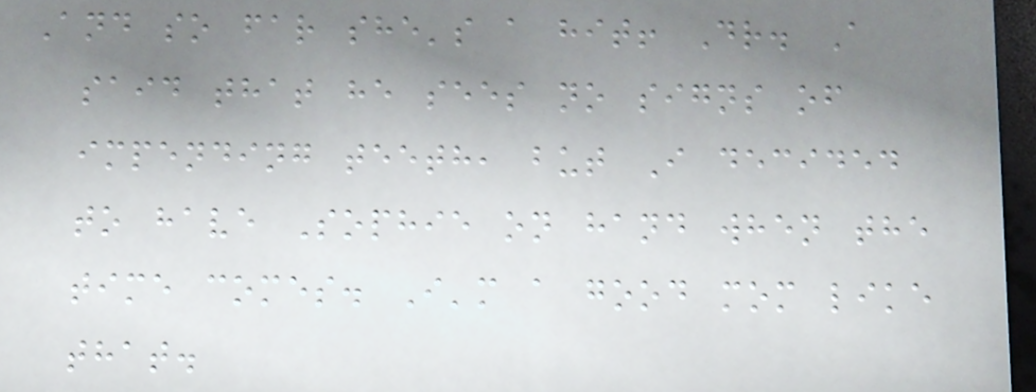And so far she's a hit! Dr. A
said that he sees no signs of
impending teeth, but I decided
to have Sophie on hand when the
time comes. I'm a good mom like
that.
